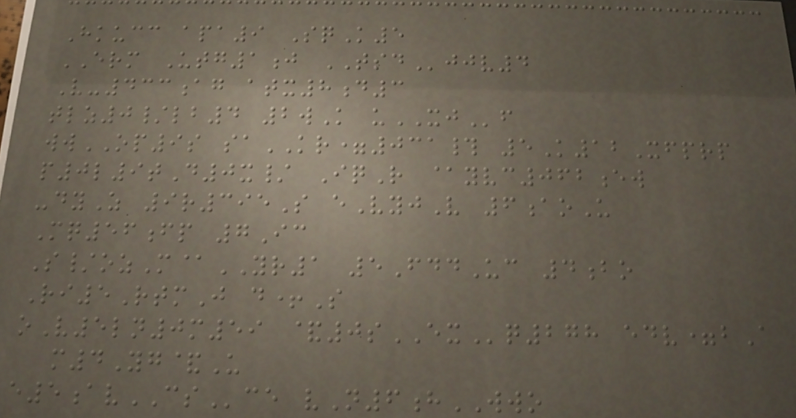Hkucc apa9 SqK5
ERM Utg1j TSDjjv4
V-433ag atx8d3
tlz0/lb4 2wK uXJf
wwOP9s saKR=031# 5K12Xfprp
p0l9tD0x/ IqR @yvc062ew
-dyZ 9r395S eVyjV 6aoU
Mq56fp 7Ic
S/ozM@YR1 5FddUc 4bo
Ri5RtmJ d+S
oV5ln0m59 &0sEXq278 edv=bA
m4Yg&U
e5avCSce vN6hWWO
